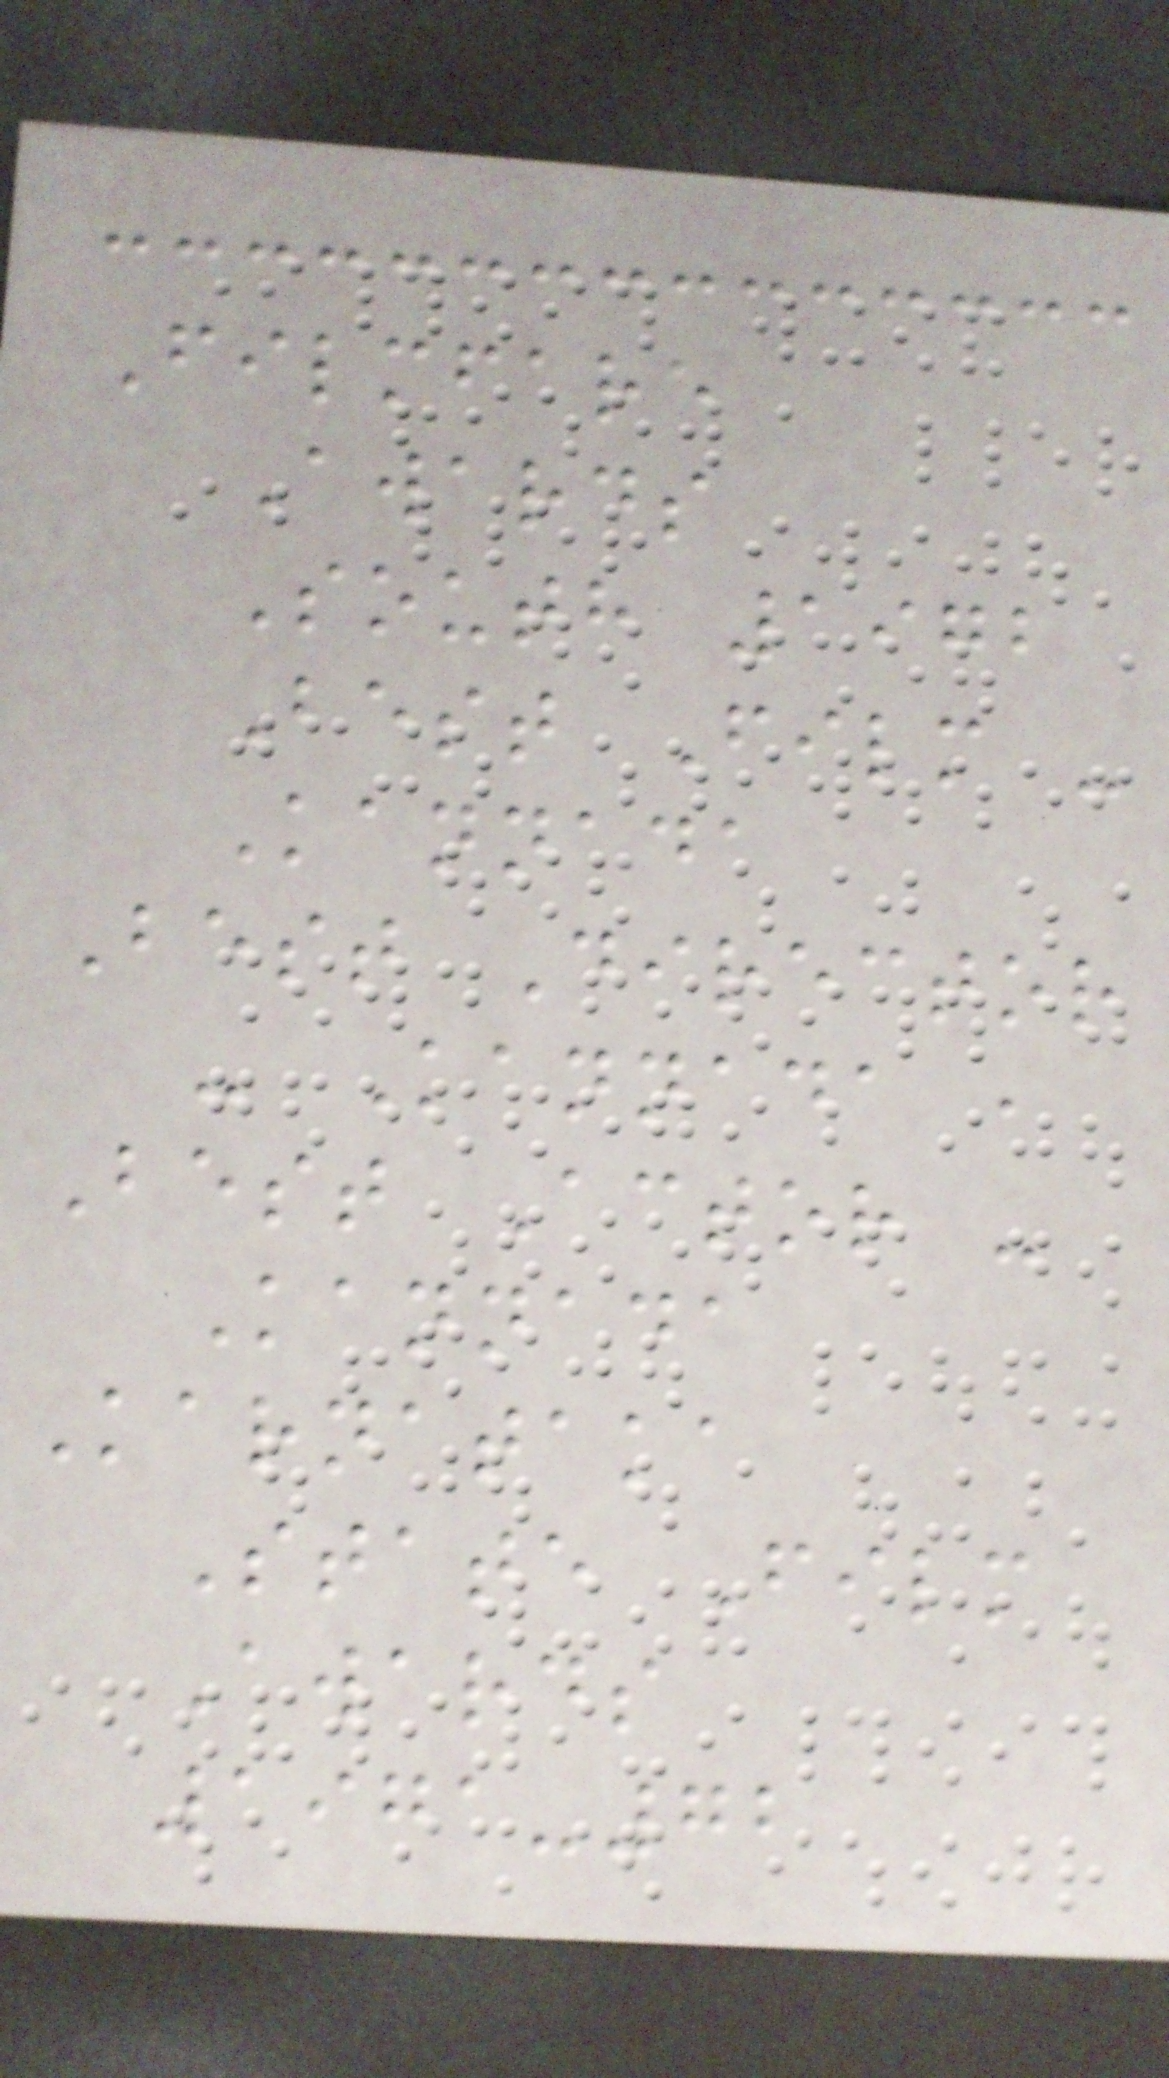Filmfare
Awards
South 1972
Best Film -
Kannada
Best Director
- Kannada ,
Best Actor -
Kannada
Karnataka
State Film
Awards
1971-72
